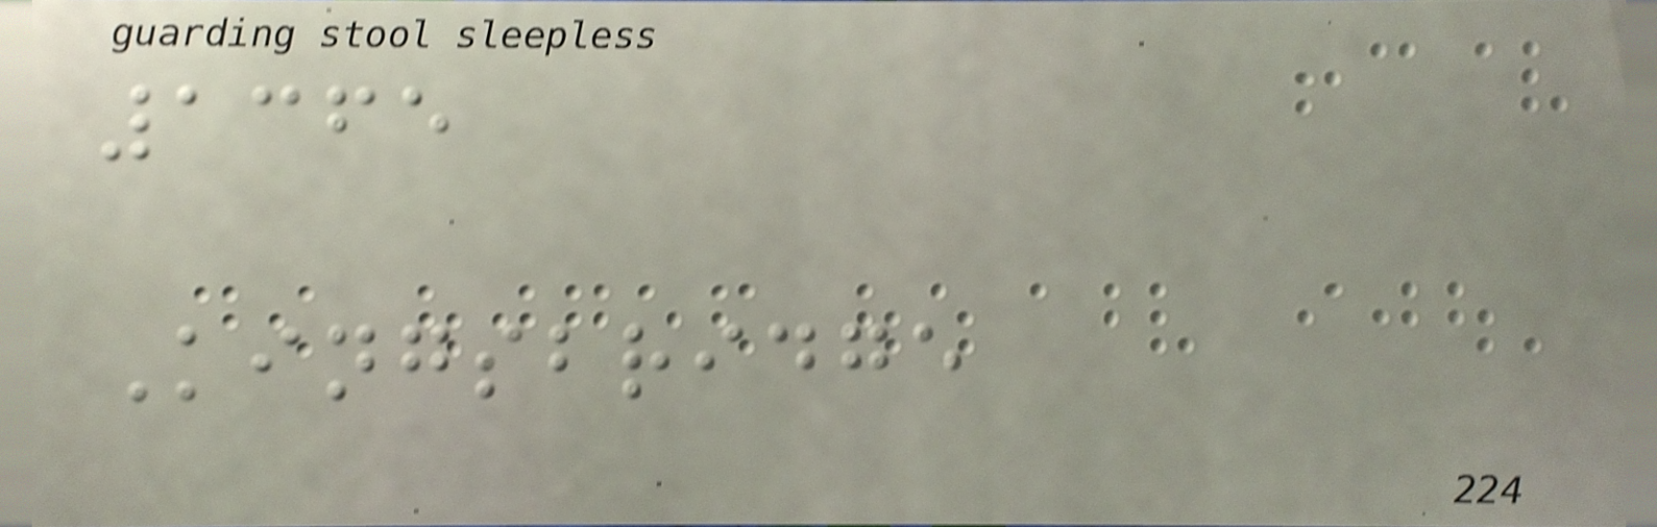1365
Kingsbridge
